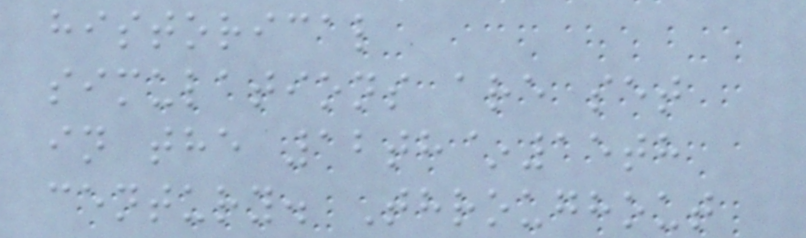historical
simulations are set
in the 12th~15th
century. Throughout
